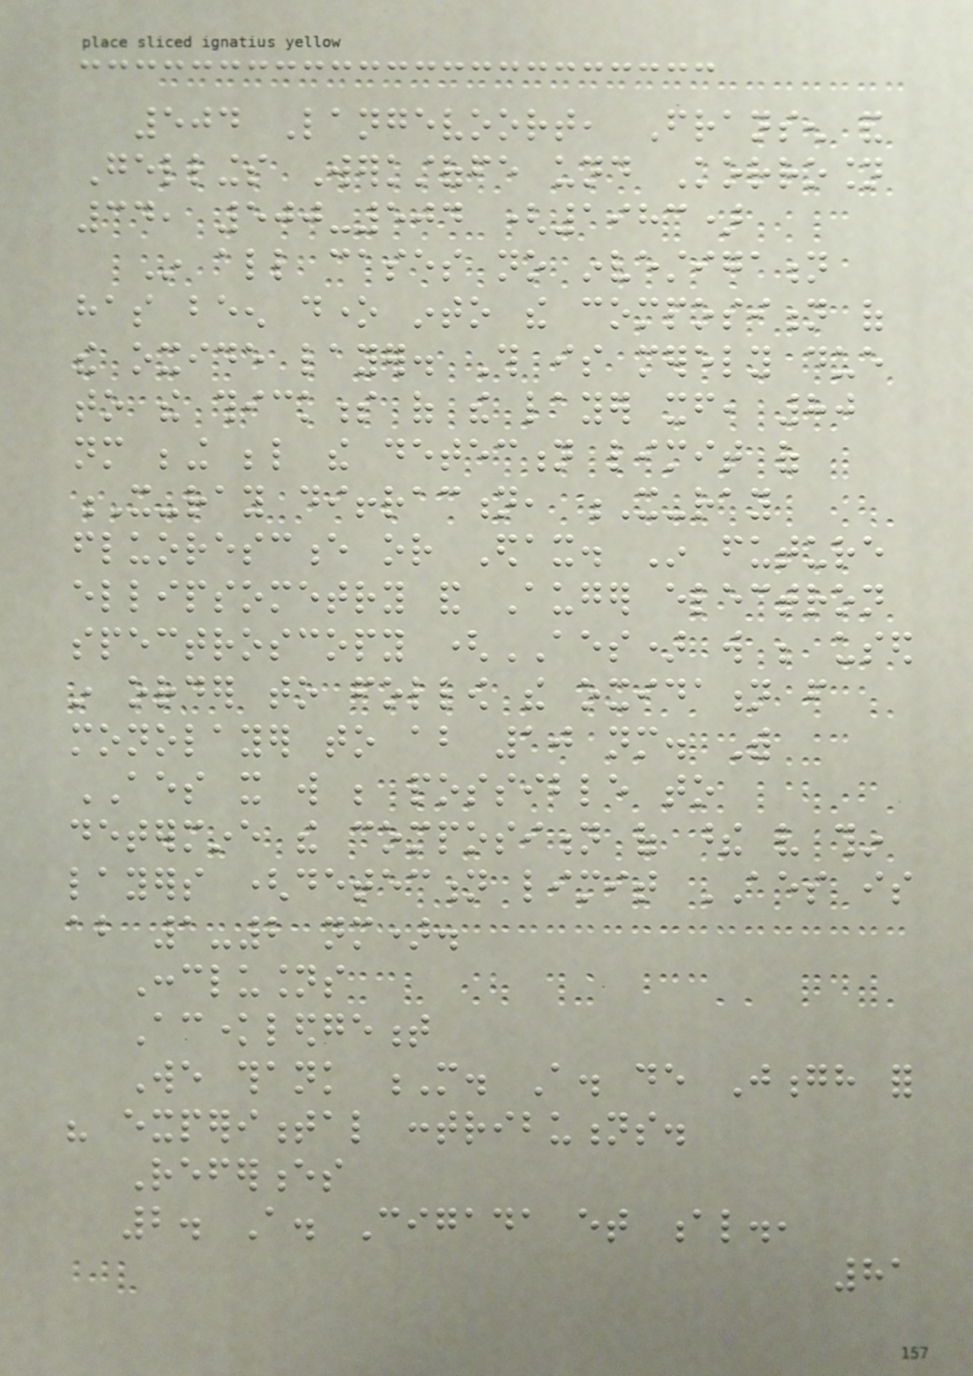504 Langevoort, Fransen and
Gellings Werkstoffe und Korrosion
34, 500-504 (1983)
In all cases no investigation
has been done into the composition of
the oxide layer. This is merely due
to the thickness of the layer itself, 80
nm being below the detection limit of
X-ray diffraction, X-ray
fluorescence or Edax. In future
ellipsometry and Auger electron
spectroscopy (AES) will be used
in order to follow the oxidation from
monolayer to about 10 nm. With
AES it will be possible to
determine the composition of these very thin
layers (detection limit AES is
about 1-2 nm).
Conclusions
Acknowledgement
We thank M. A. de Jongh for
his experimental contributions.
References
2. A. Cigada et al.,
81
